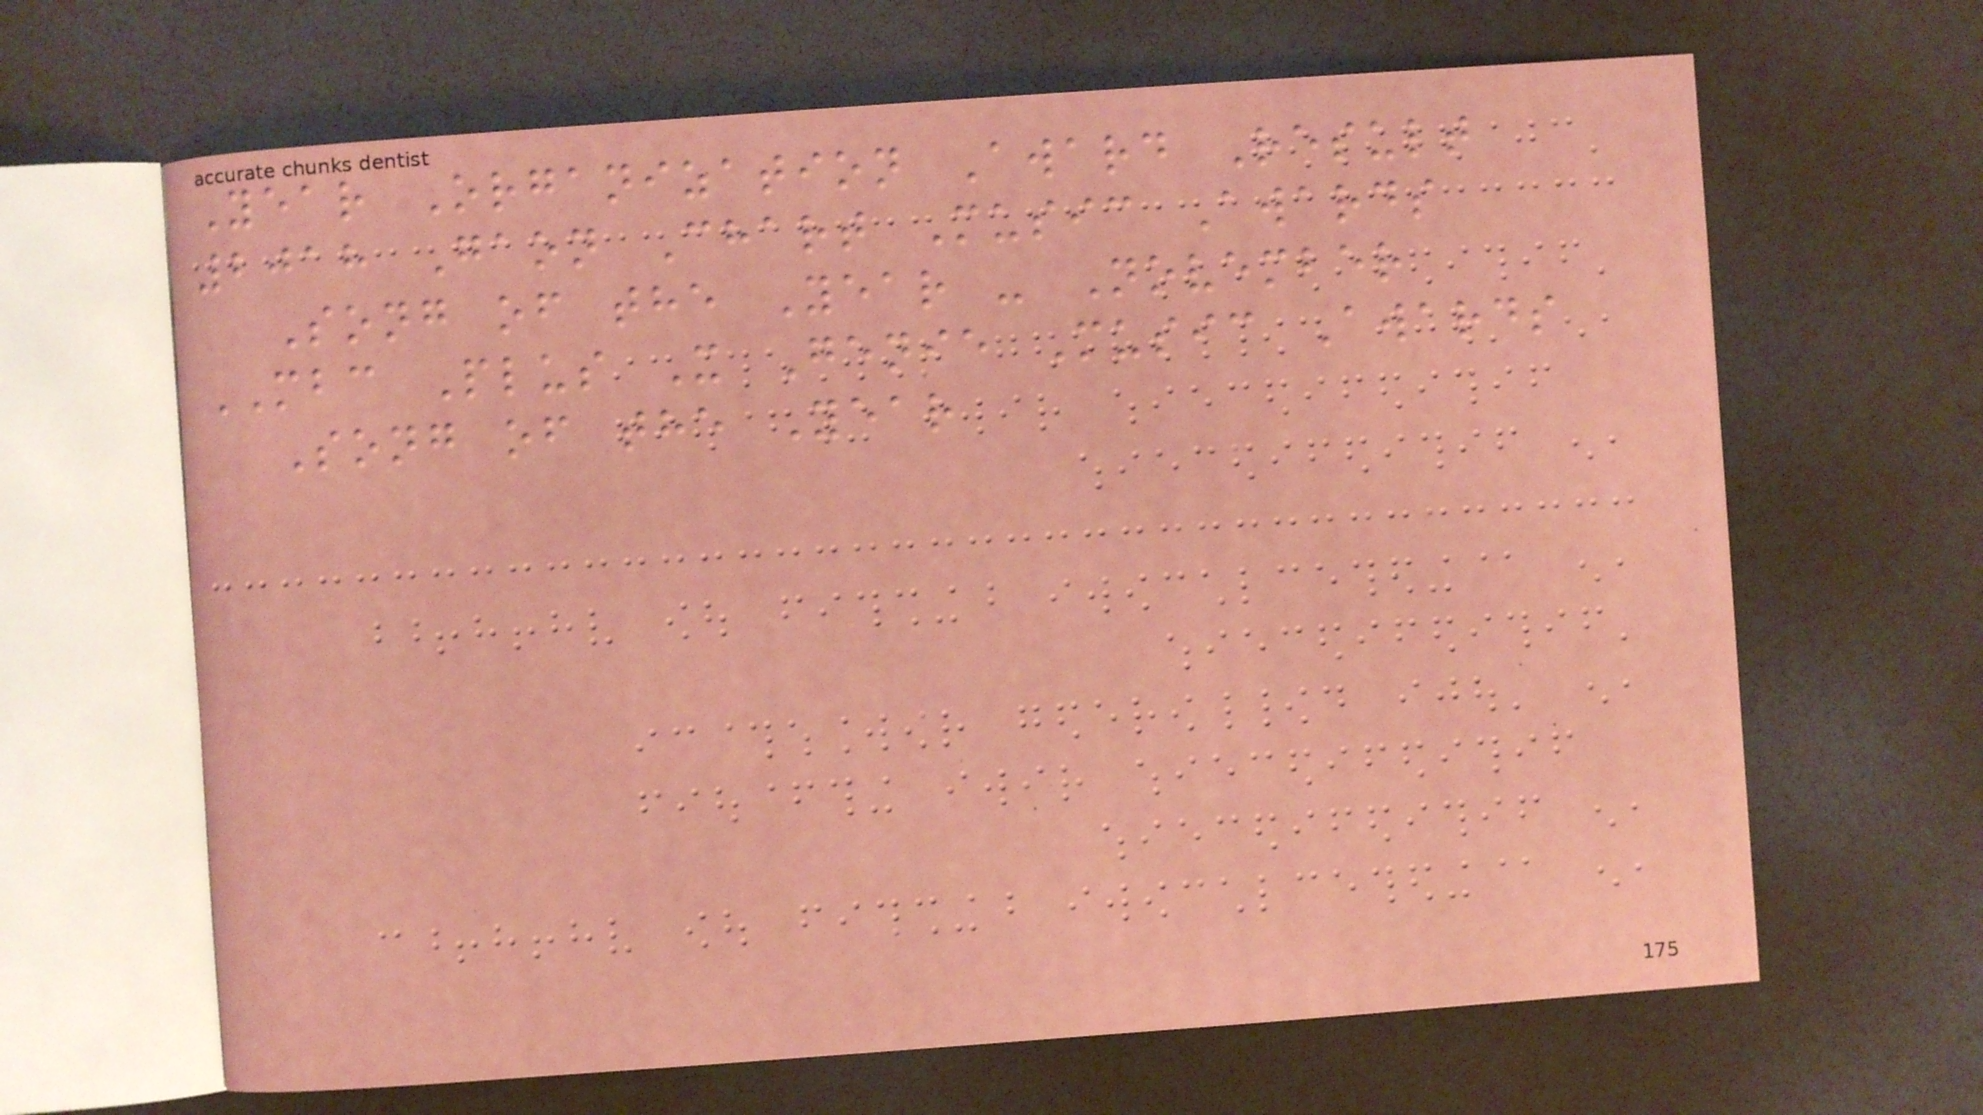Year Organization Award Result
2018 Gaon Chart Music Awards
Song of the Year - November
MBC Plus X Genie Music Awards
Song of the Year
